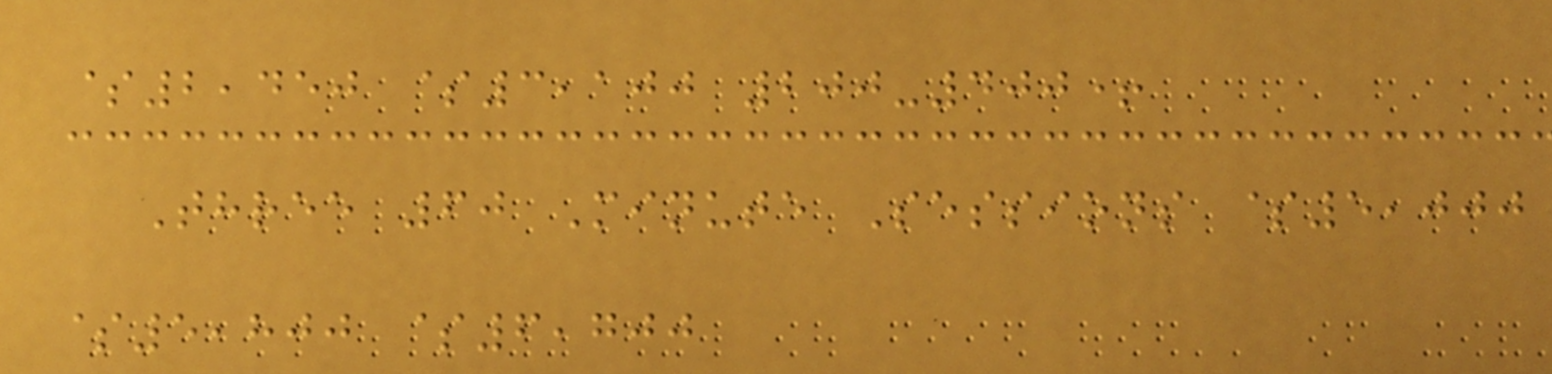$2,450 $3,100 200-400+
Three 60 Minute Sessions $5,000
$5,800 $6,700
